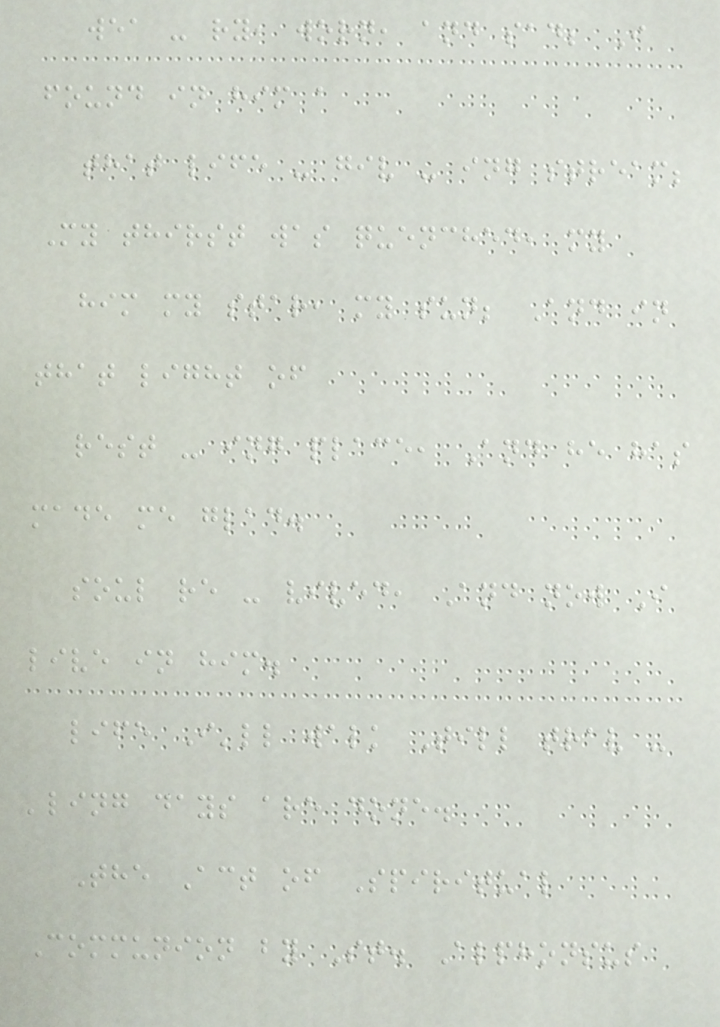wea - ry, worn, and sad; I
found in him a
that life - giv - ing stream;
My thirst was quenched, my
him my star, my sun; And in
that light of
rest - ing place, And he has
made me glad.
soul re - vived, And now I
live in him.
life I'll walk Till trav -
'ling days are done.
The Act of Spiritual
Communion by St. Alphonsus
